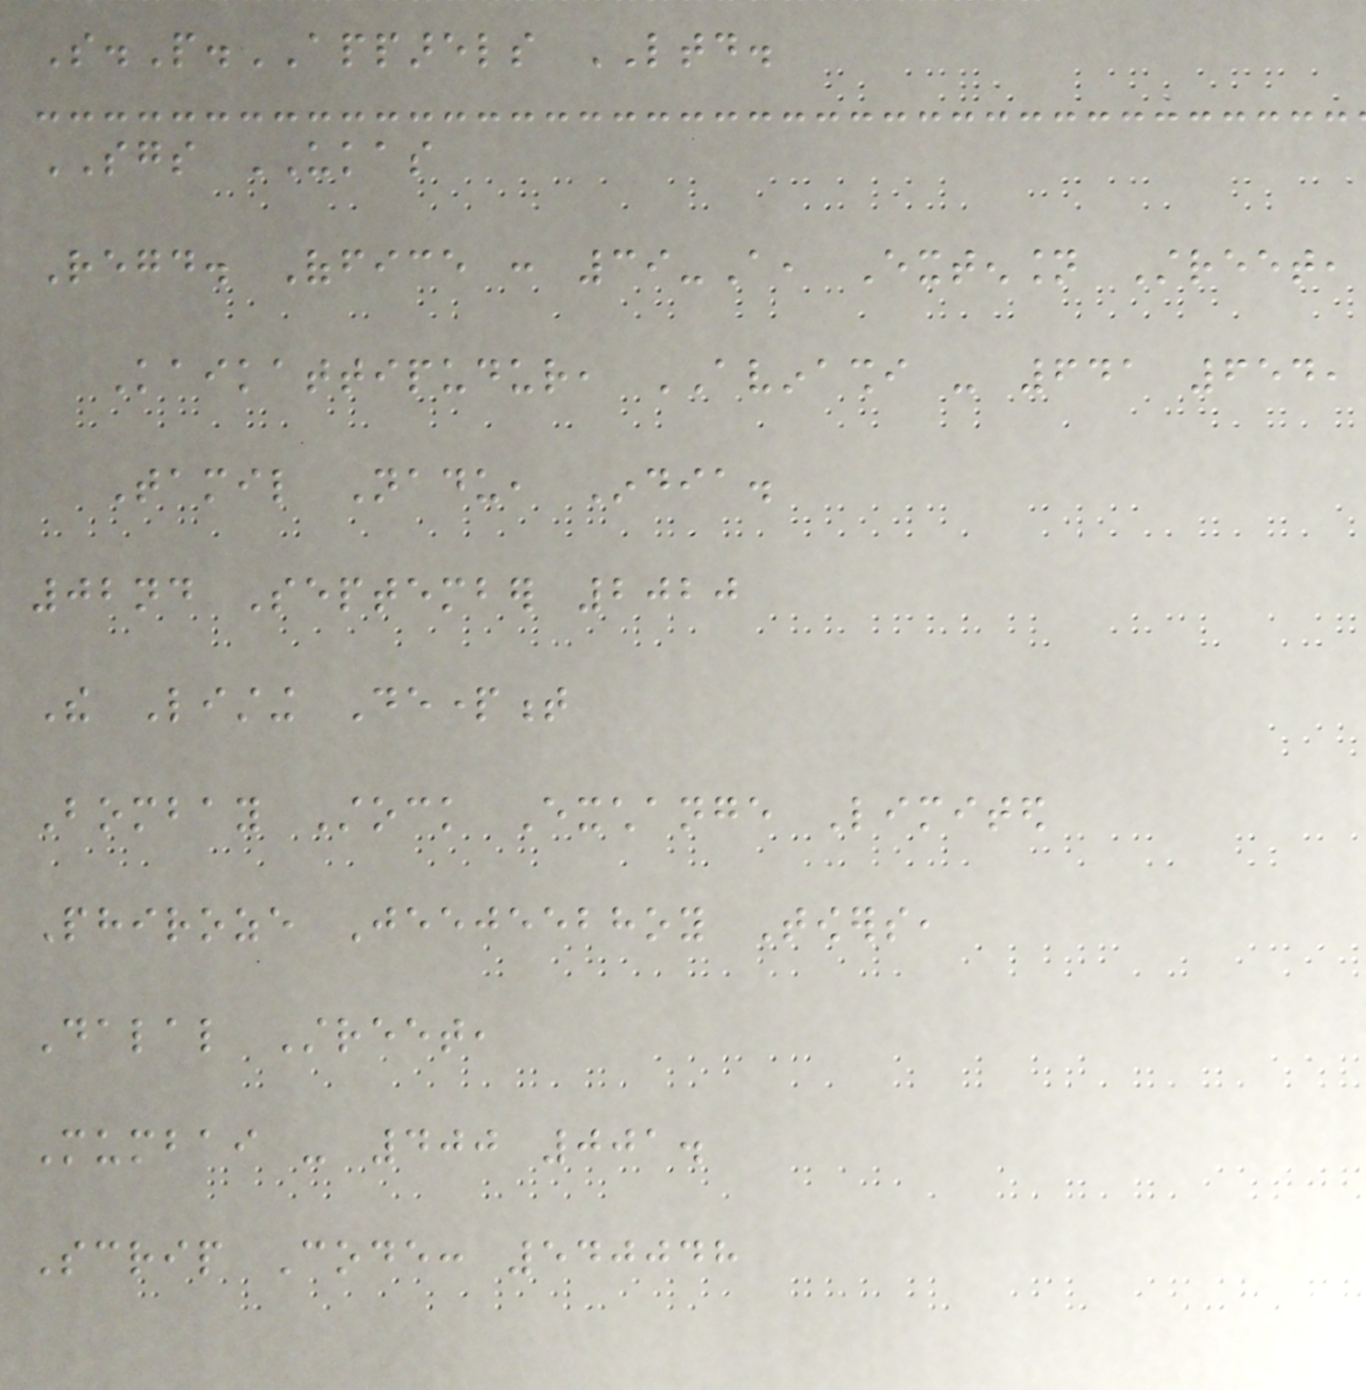S.P.APPARELS LTD.
SGS UKAS
Regd. Office : 39-A, Extension Street,
Kaikattipudur, AVINASHI - 641 654,
Tamil Nadu, India.
02nd September 2020
The Listing Department
Bombay Stock Exchange Limited
Phiroze Jeejeebhoy Towers,
Dalal Street,
Mumbai - 400 001.
Scrip Code: 540048
